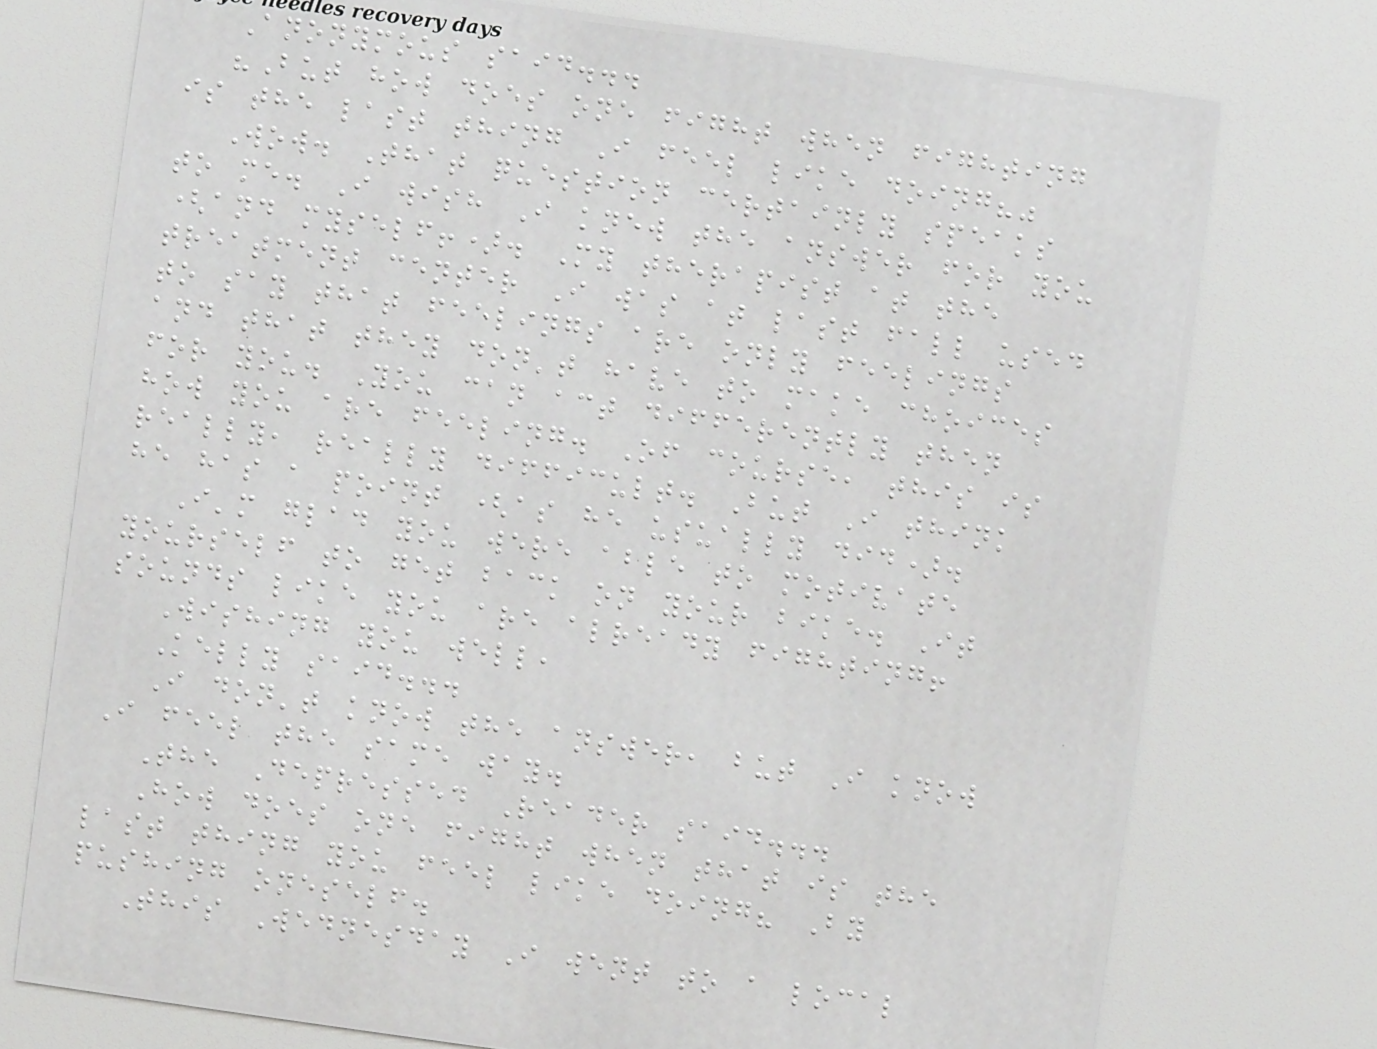Anonymous said...
"But how does one fight when fighting
is the last thing I feel like doing?"
Wow. That question certainly speaks
to me. I wish I knew the answer for you
(and myself!). My therapist at the
treatment center I was at last fall used
to say that feelings are only feelings
and that they don't have to make choices
for you. You can act differently then
how you are feeling. Of course, this is
really, really difficult. But I think
he has a point (as he usually did).
I'm glad you were able to motivate
yourself to get back on your bike. It
sounds like you are already fighting!
Wishing you well,
Kelly said...
I don't know the answer, but I know
I feel the same way.
The Depressed Reader said...
How does one fight when that is the
last thing you feel like doing? By
pushing oneself.
This Wednesday I went to a local
